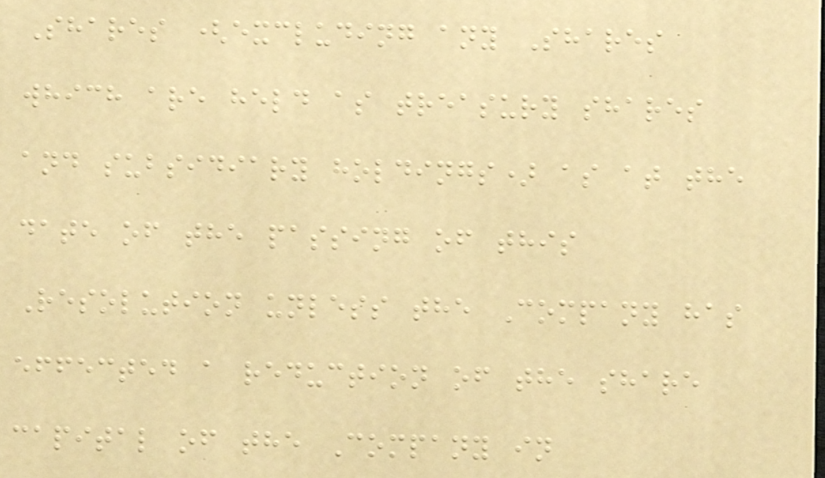Shares (excluding any Shares
which are held as treasury shares
and subsidiary holdings) as at the
date of the passing of this
Resolution unless the Company has
effected a reduction of the share
capital of the Company in
